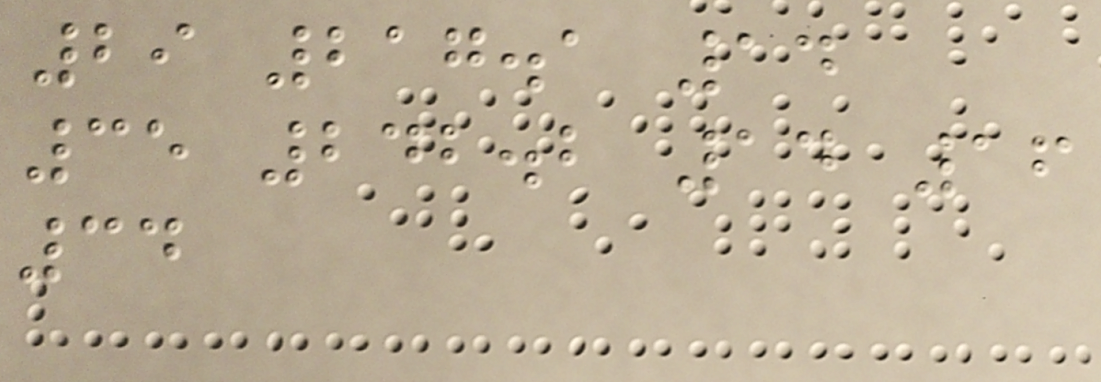29 217.1 14
35 242.2 14 16
34
